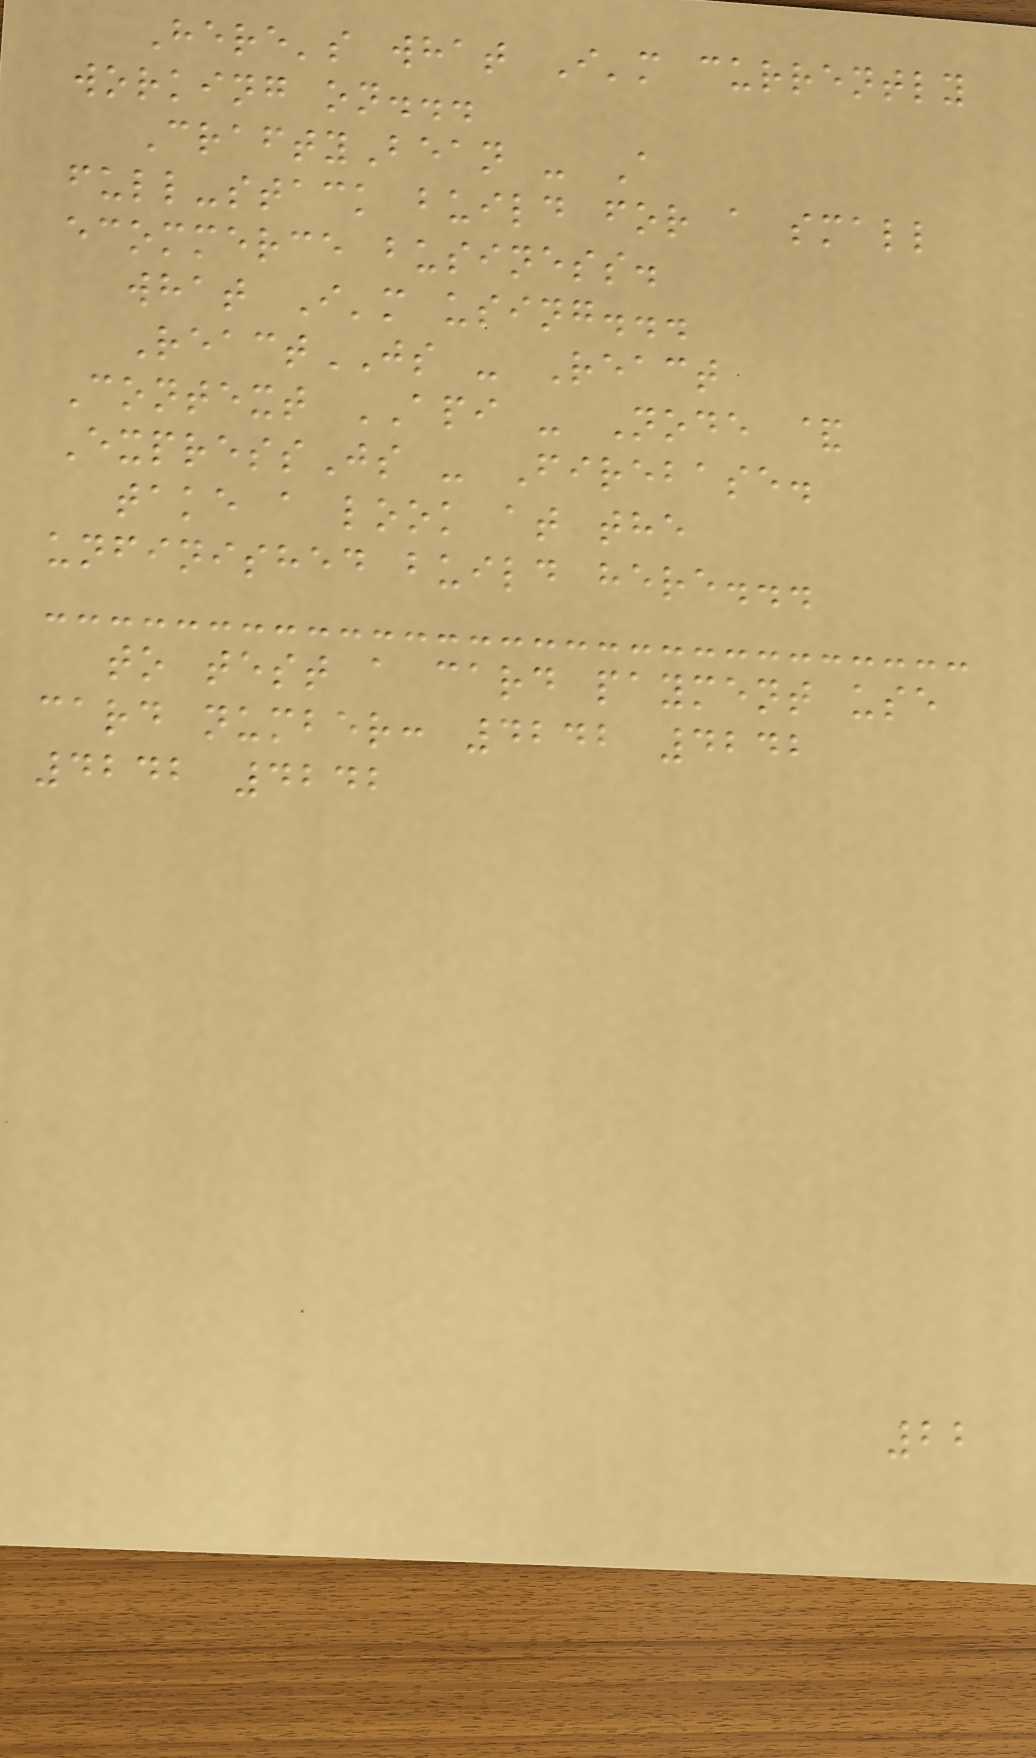Here's what I'm currently
working on...
CraftyBean - A
full-stack build for a small
ecommerce business.
what I'm using...
ReactJS - React
Context API - Node &
ExpressJs - Firebase.
take a look at the
unfinished build here...
to test a card payment use
card number: 4242 4242
4242 4242
22
